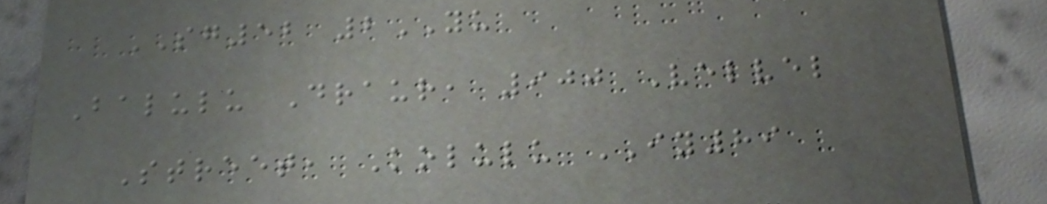SG52 2YU
Balulu Draur, 900 Velvel
Street, Kolulu IY89
